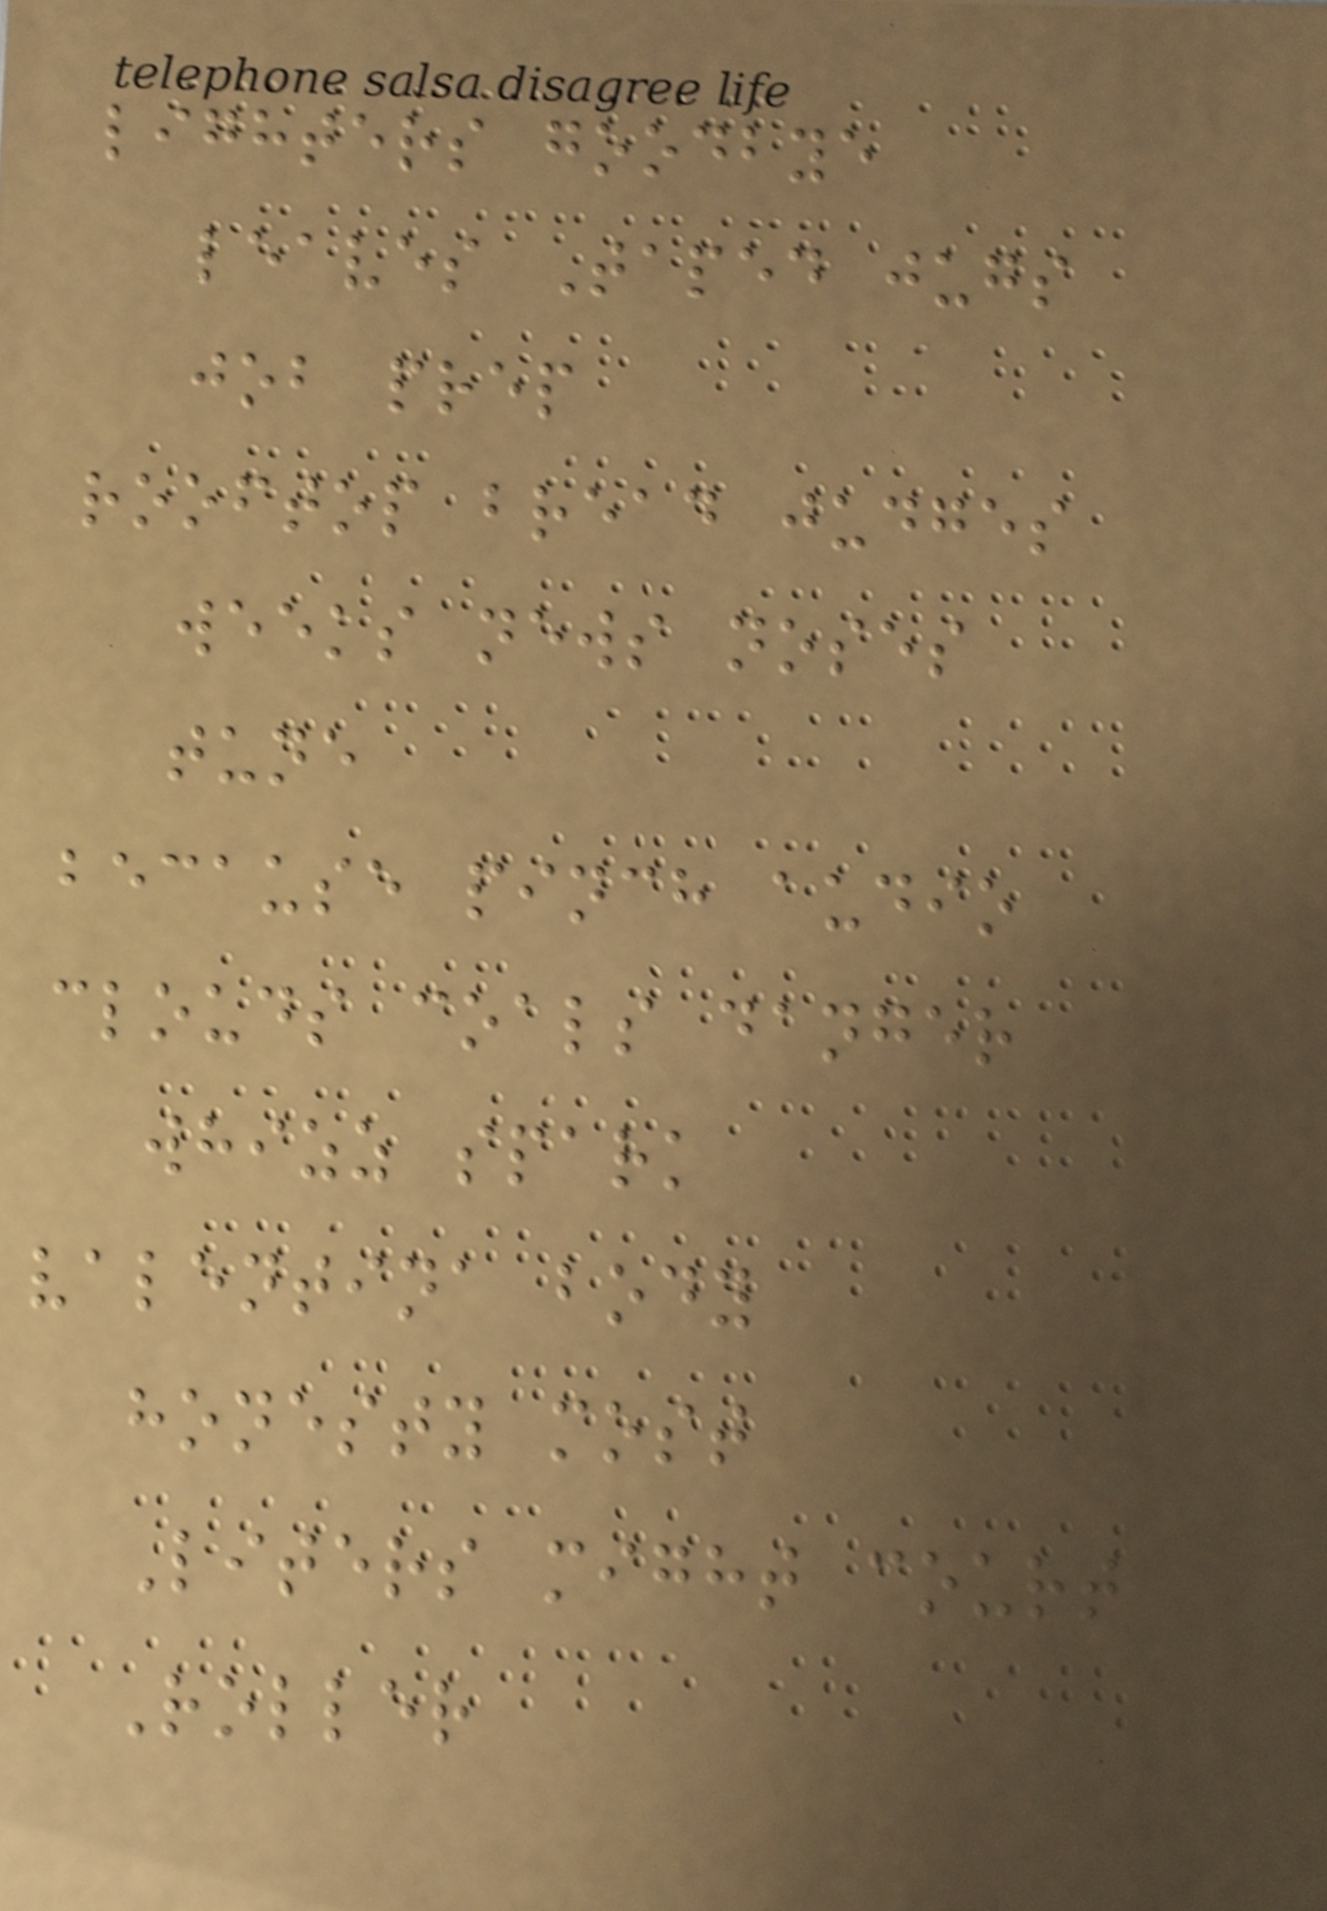lighters goodbye
leaves Taped jugs
job prep
rooftop bread judges
weeks news noses
tune
because pinch audio
clouds coals danger
whizz spark
valentina body
honesty most
Liters might court
Roller
